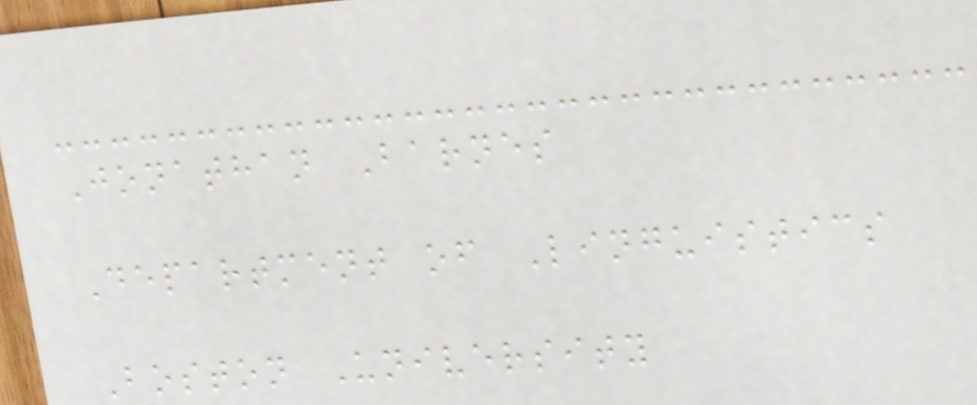Jonathan Barnes
Department of Linguistics
Boston University
